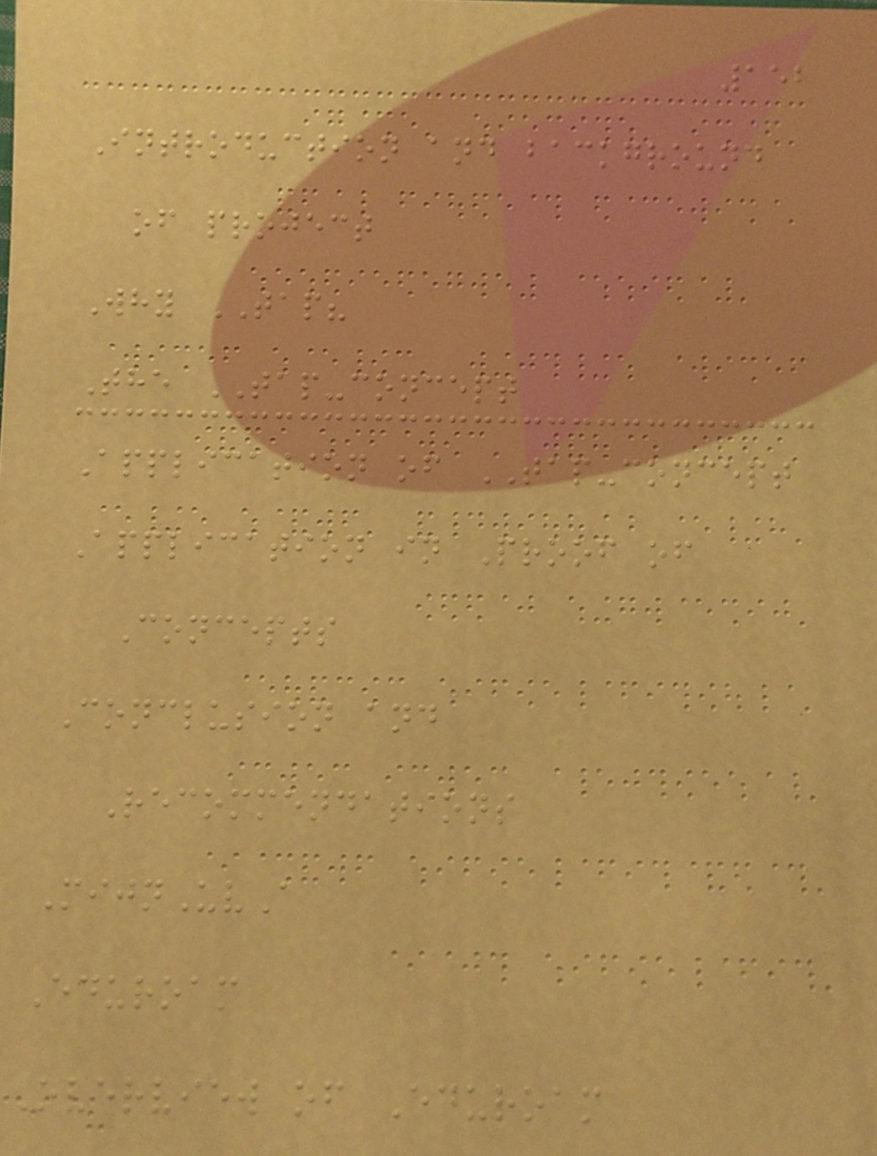152
Introduction and background
of project
Why TAP?
The TAP-concept
Application of TAP-concept
Application in Proof of
Concepts
Conclusion and
Recommendations
MijnUvA
Eduroam
Overview of Eduroam
